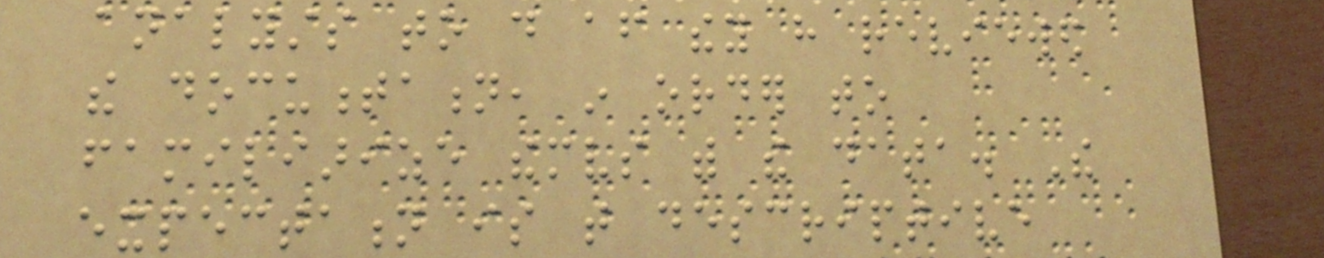analysts to do after they have reviewed
the documentation, in order to
familiarize themselves with the data. The
expectation is that descriptive
